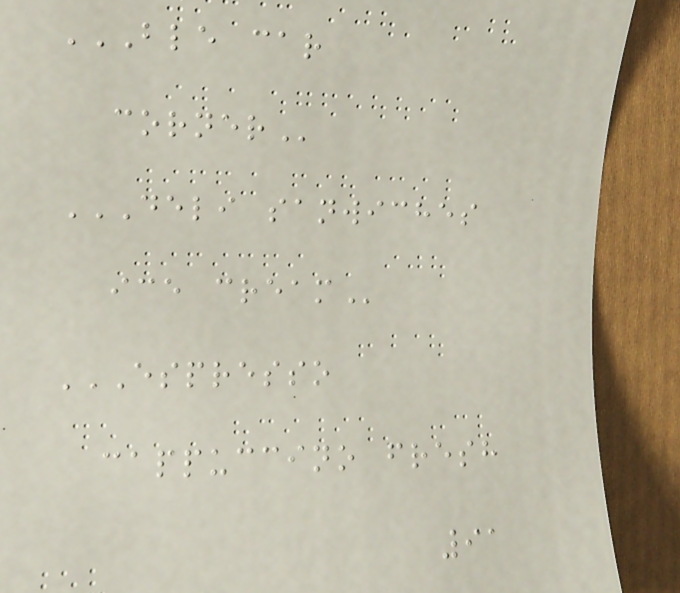BLE CAR
CORNER
DELI SANWICHES
ICE CREAM
ESPRESSO
CAPPUCCINO FRESH
91
